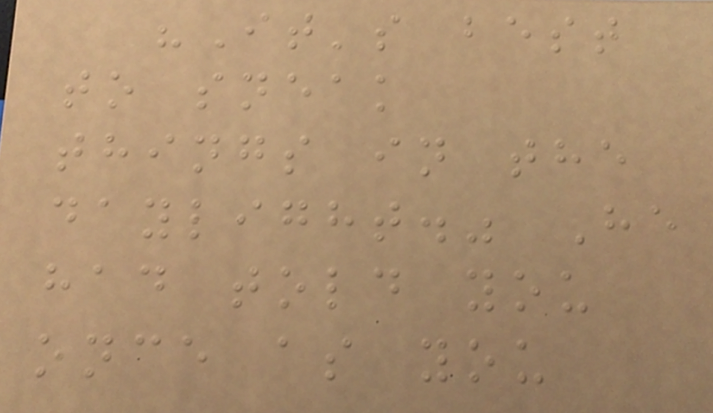"It's best
to sneak
things in the
daylight." He
had told you
once as you
